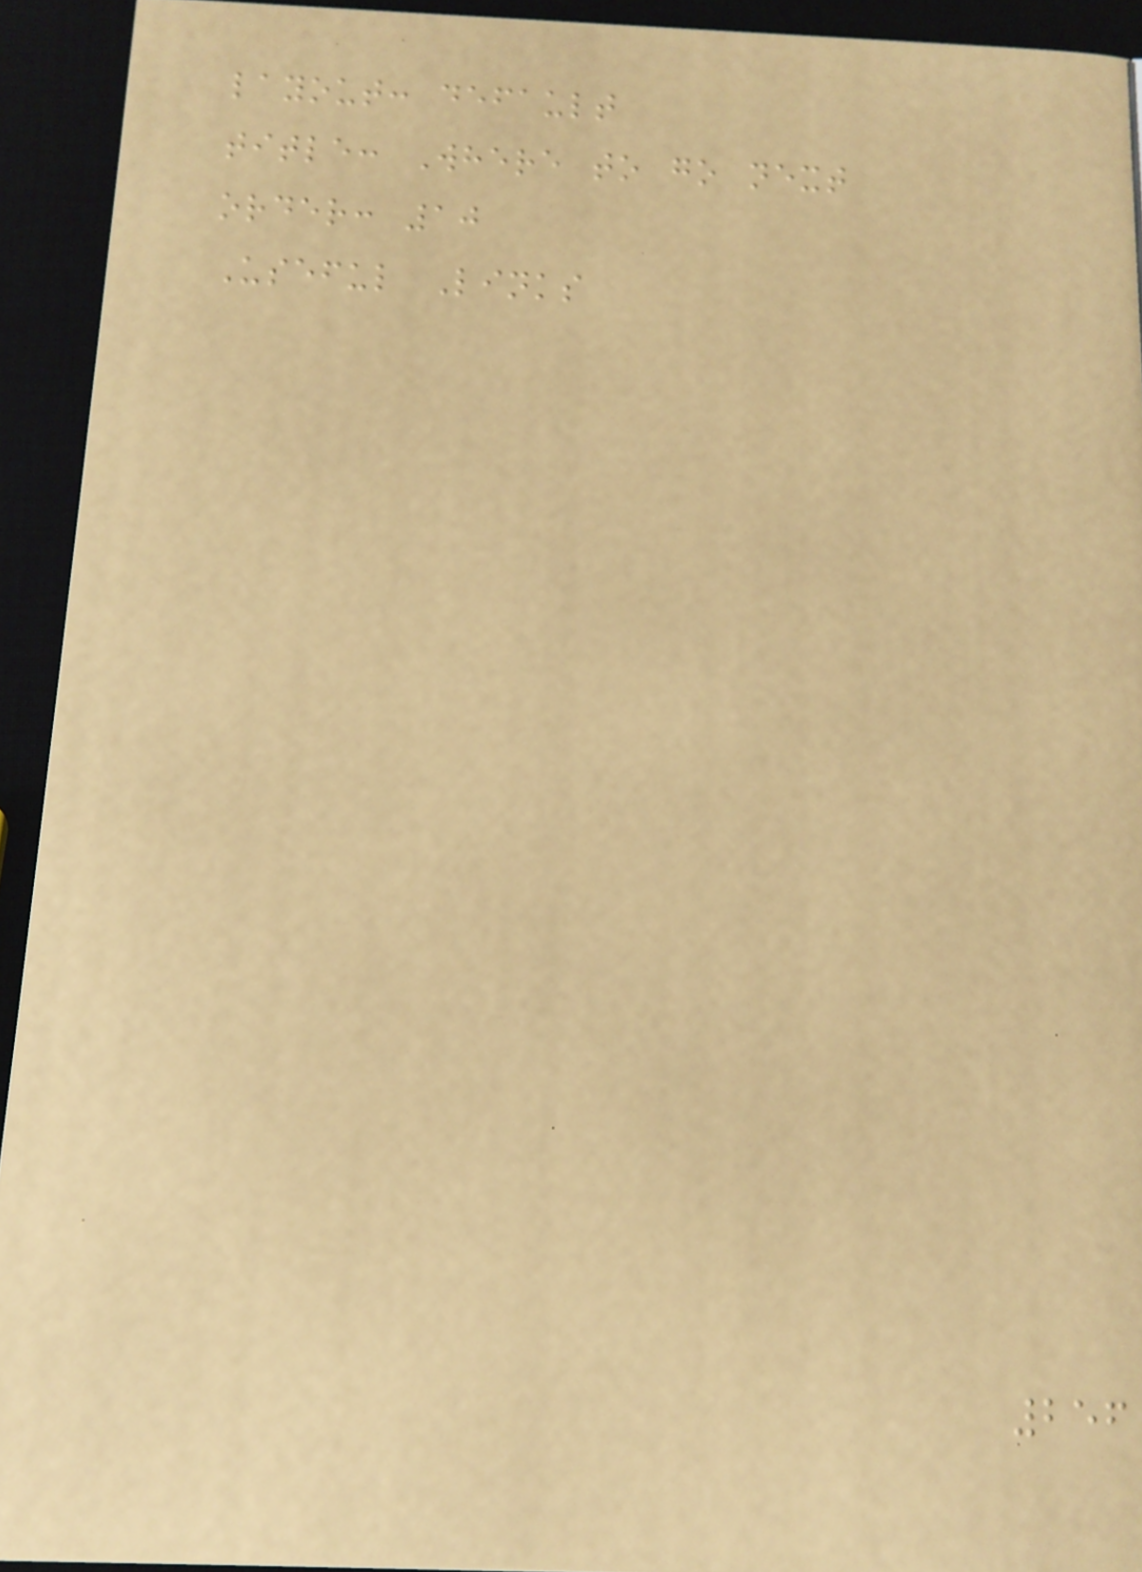layout: default
title: Where to go next
order: 10
Useful Links
256
